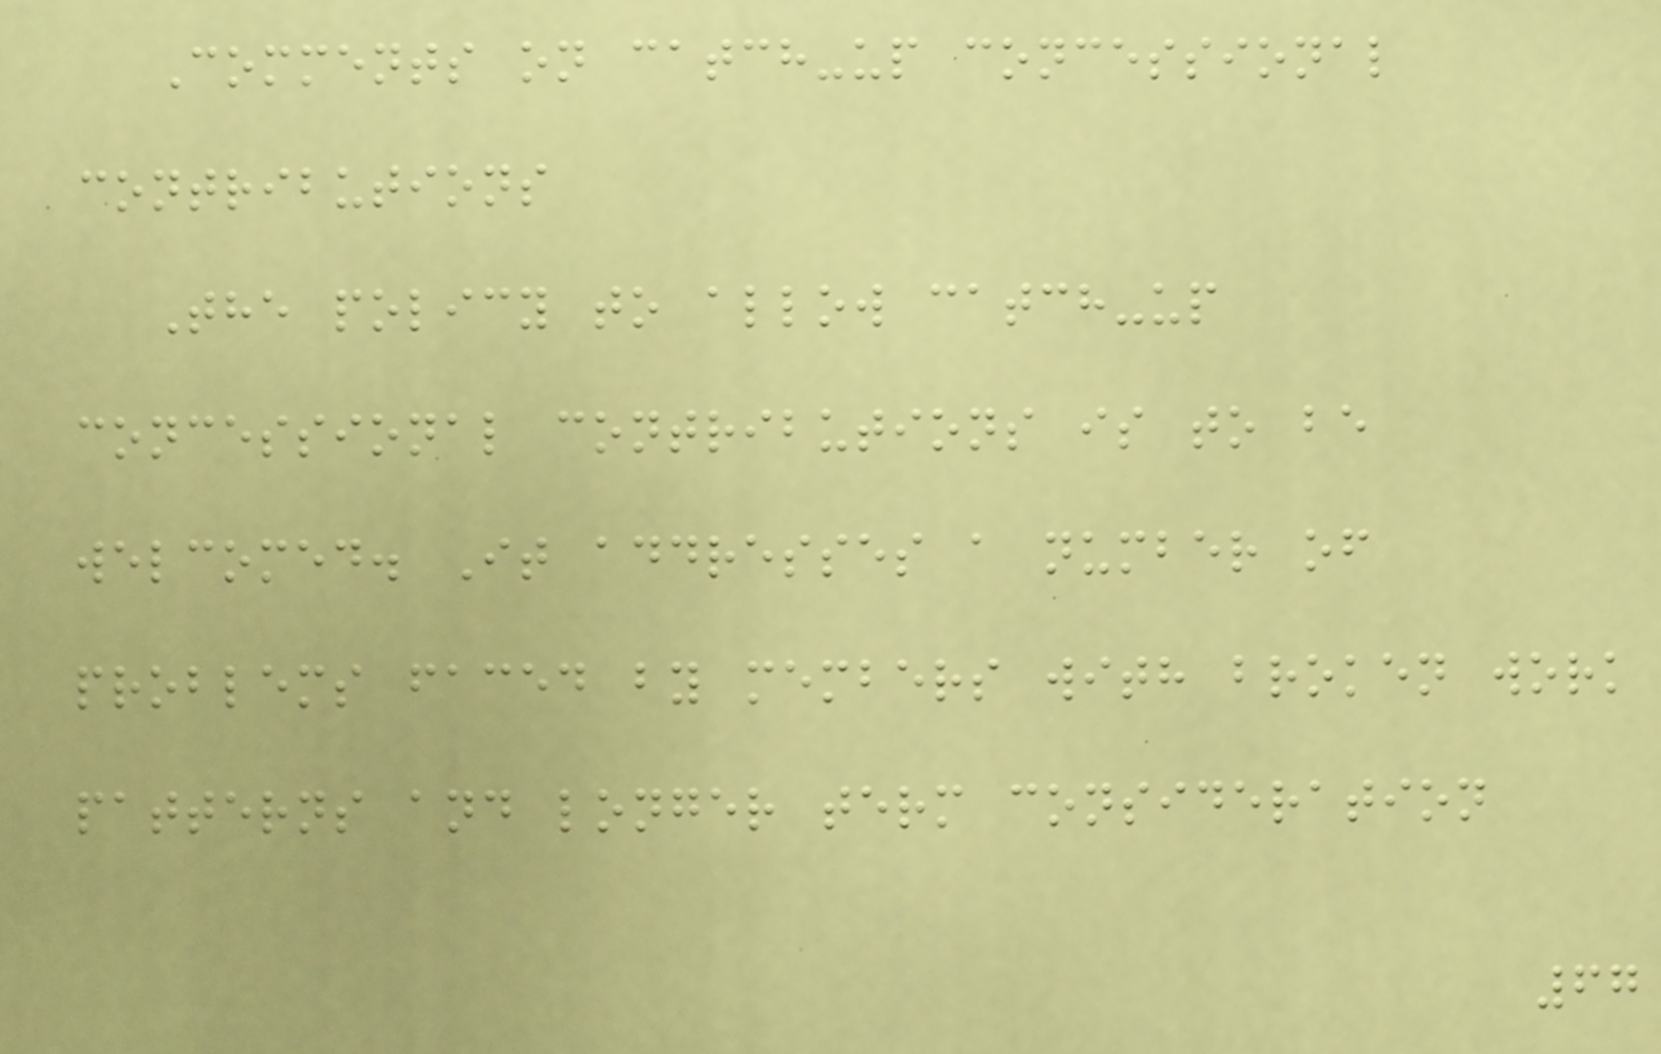Comments on catch-up concessional
contributions
The policy to allow catch-up
concessional contributions is to be
welcomed. It addresses a number of
problems faced by members with broken work
patterns and longer term consideration
67
